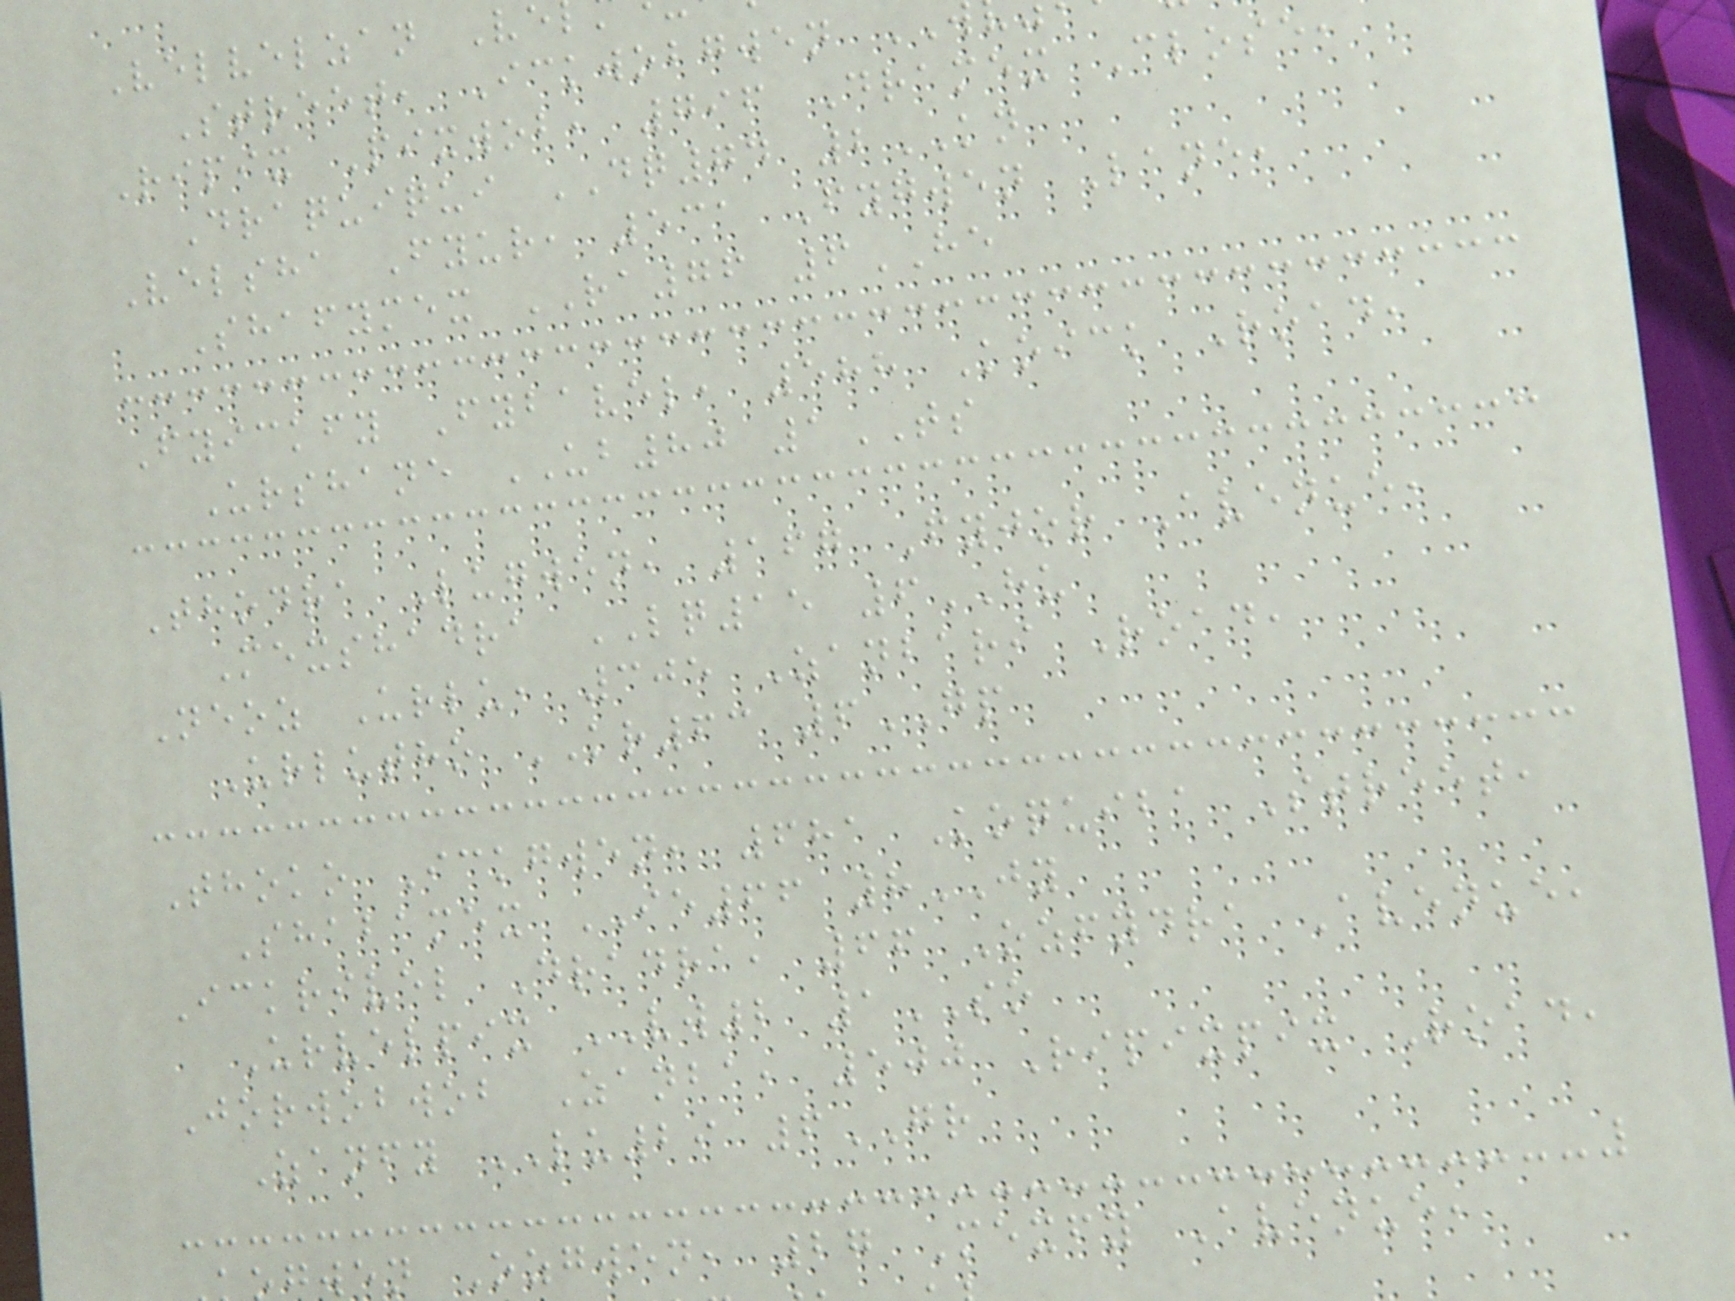Velvelzan Ve
Street, Ickwobgwen
Ripix Pixwob, 796 Dramex Close,
Draquiqui DQ74 2KN
Velsha Fyur, 531 Fygwen Lane,
Shafymex RA76 6HE
Fyickfy Fybavel, 588 Koick Road,
Urshane UB80 1TS
Thodra Lugwen, 167 Fyjor Avenue,
Mexshadra LQ15 6HU
Neoz Urlu, 305 Zanbari Road,
Urlutho KR63 6GP
Thoko Ickgwen, 681 Koquiba Street,
Shabamex IE66 8JY
Ickrivel Dradra, 66 Ozfydra Avenue,
Urvelpix VW2 1SO
Jorwobwob Zanba, 500 Ripixpix Road,
Zanfy LU29 6GR
wen Ozgwen, 27 Mexfy Avenue,
